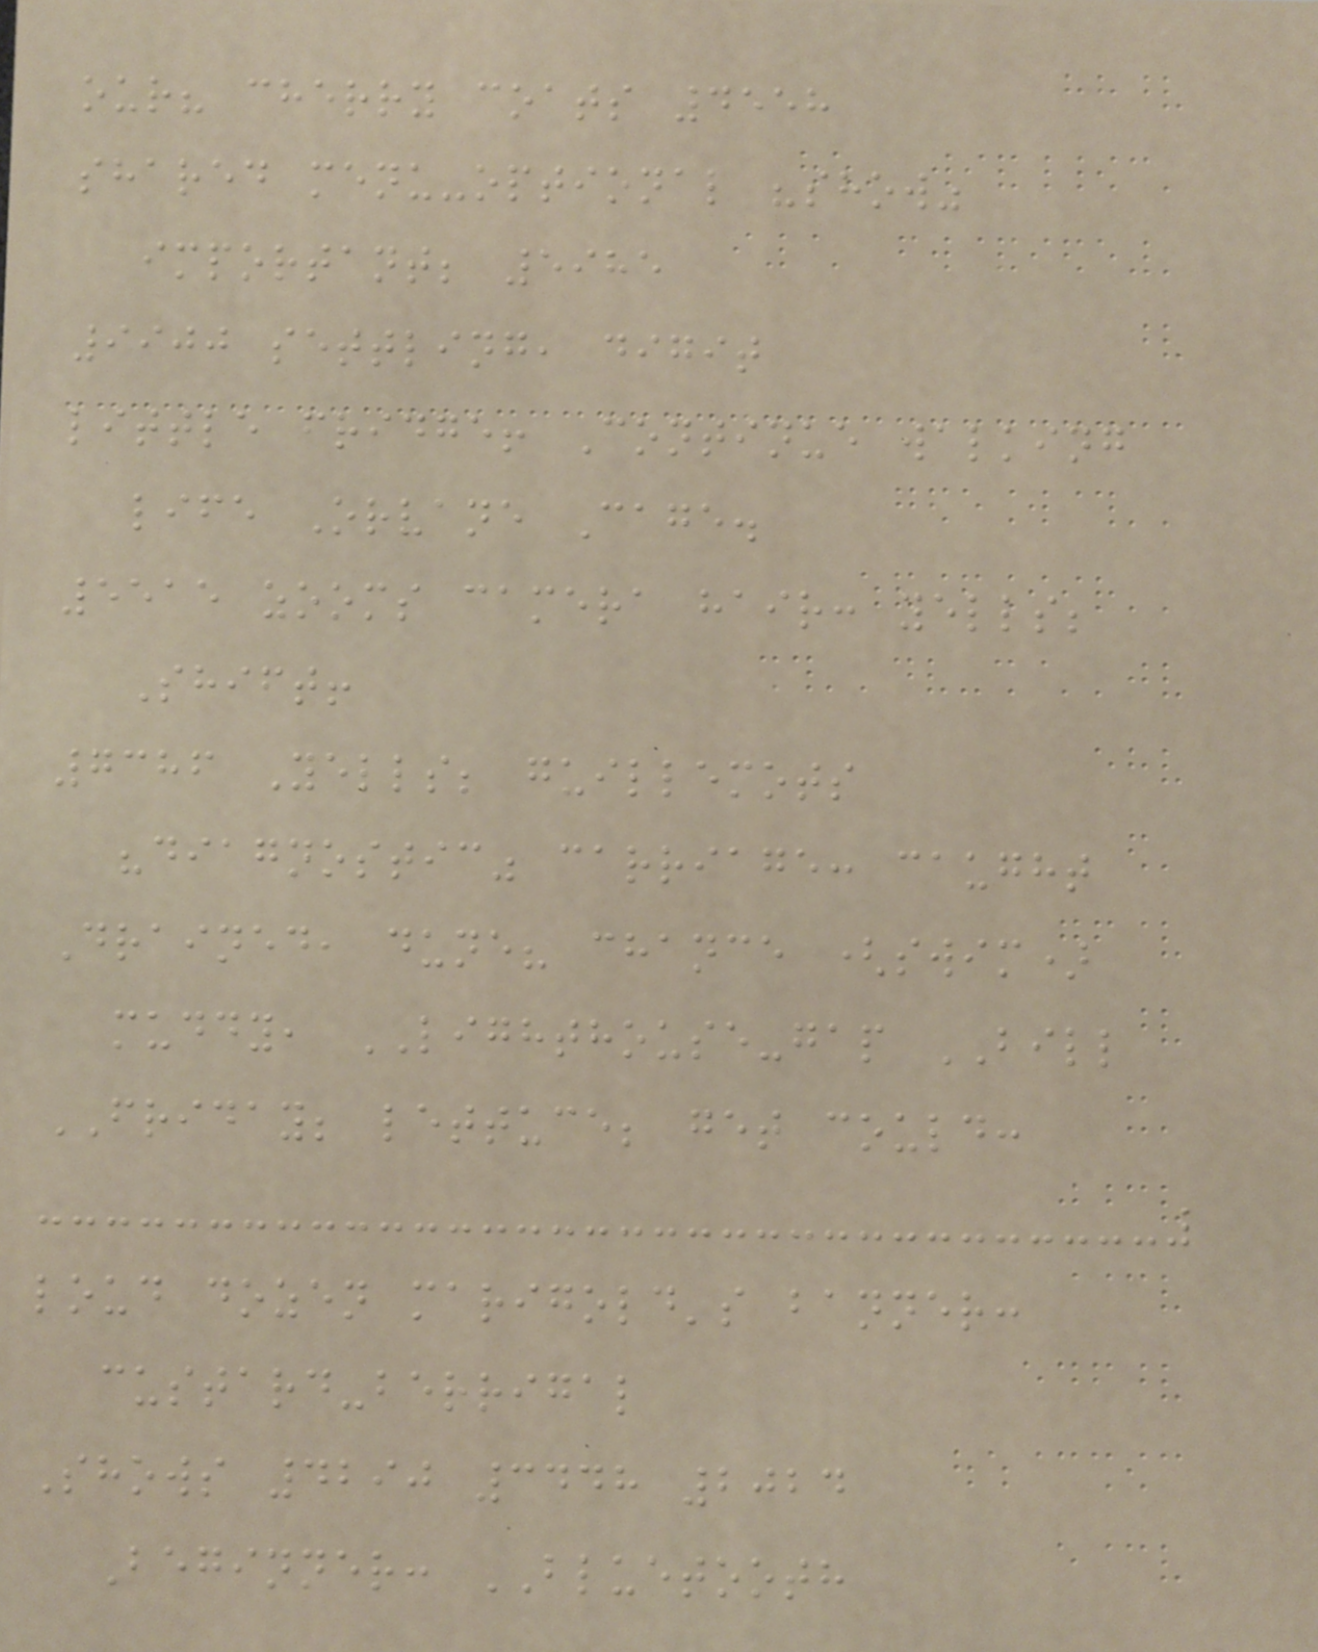our? cherry coats 4558
shared menu-optional "show"
important; 5985
9900 settling, digit
little fridge! Continue walking
life Orvane Cage.
5515 zooms camera hair: yells;
Shift!
7386 Yells; guillemots
"diagnostic" carriage: caught
Drained, dune? chance (swim)
muddy, LIGHTHOUSE-gap BILL
FRIDAY; lettuce; get could:
loud dozen marigold's banner:
custard-berrigal
Shows 4290 3448 2024
Beginner: BLUETOOTH
